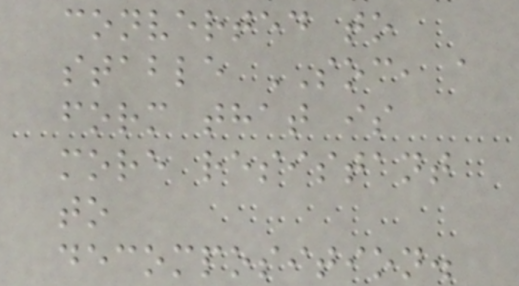converted to
stable SOC, a
form that is
more resistant
to
decomposition.
